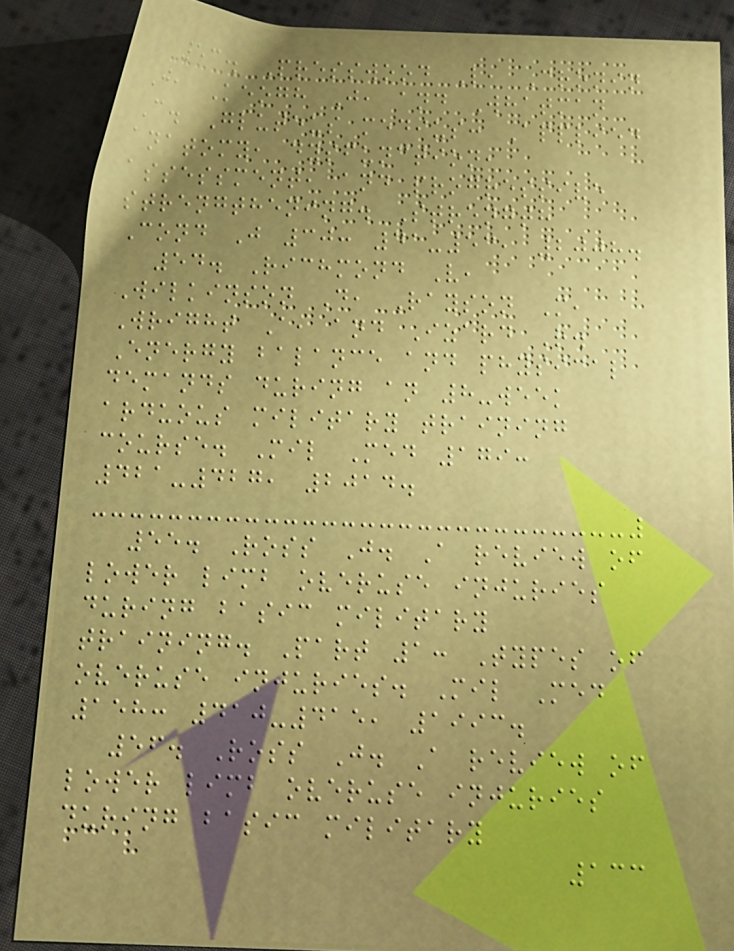53. Presswood L, Cronin
J, Keogh J, and Whatman
C. Gluteus medius: Applied
anatomy, dysfunction,
assessment, and progressive
strengthening. Strength
Cond J 30: 41-53, 2008.
54. Richmond V,
Wilkinson D, Rayson M,
Wright A, and Izard R.
Energy balance and physical
demands during an 8-week
arduous military training
course. Mil Med 179:
421-427, 2014.
55. Ross J. A review of
lower limb overuse injuries
during basic military
training. Part 1: Types of
overuse injuries. Mil Med
158: 410-415, 1993.
56. Ross J. A review of
lower limb overuse injuries
during basic military
133
